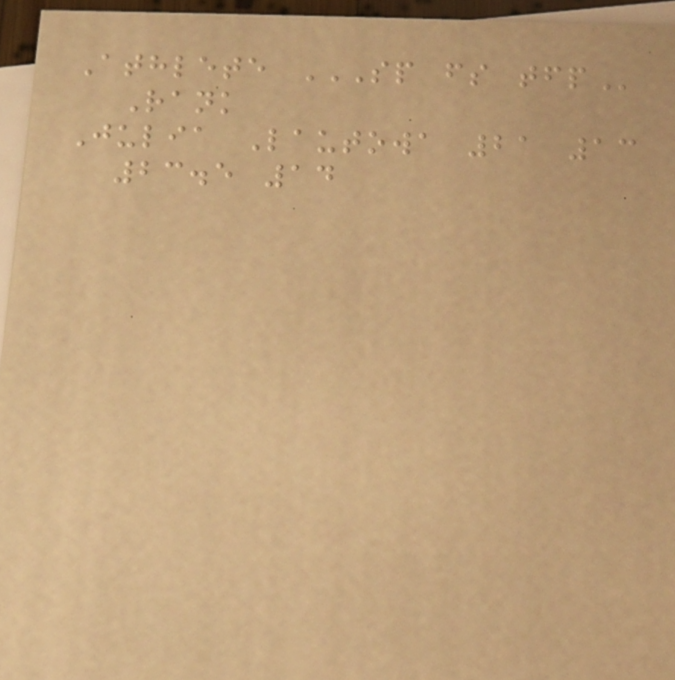Athlete SP FS TFP
Rank
Julia Lautowa 21 13
23.5 14
